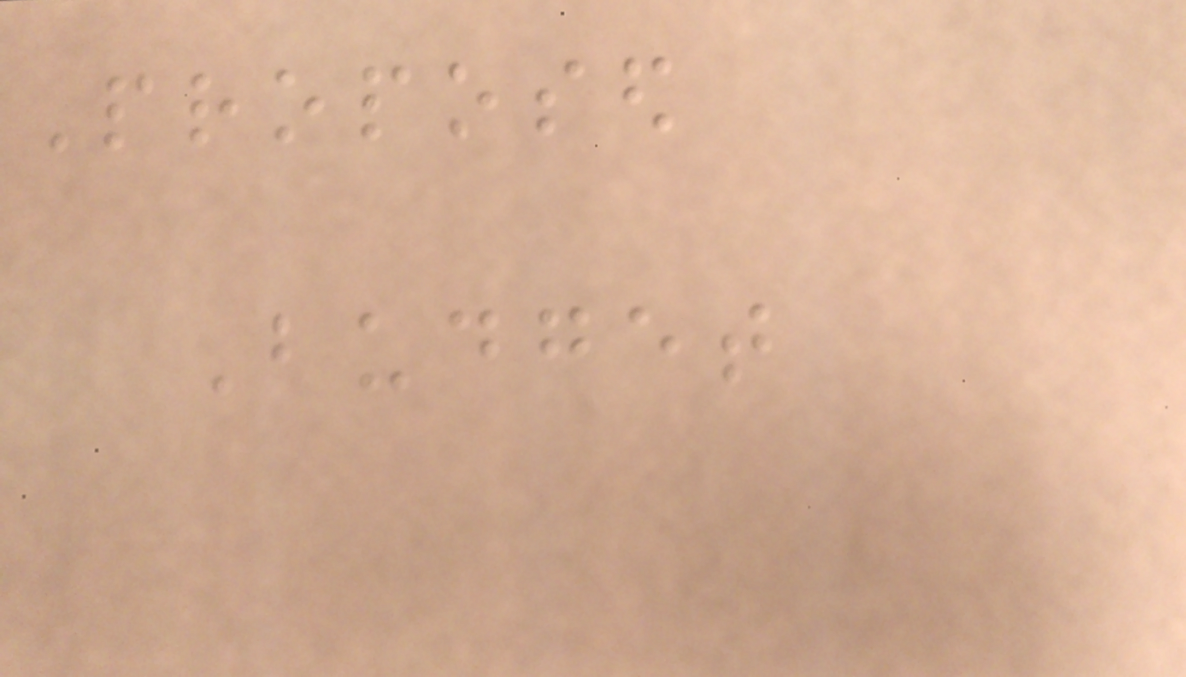Proposed
Budget
